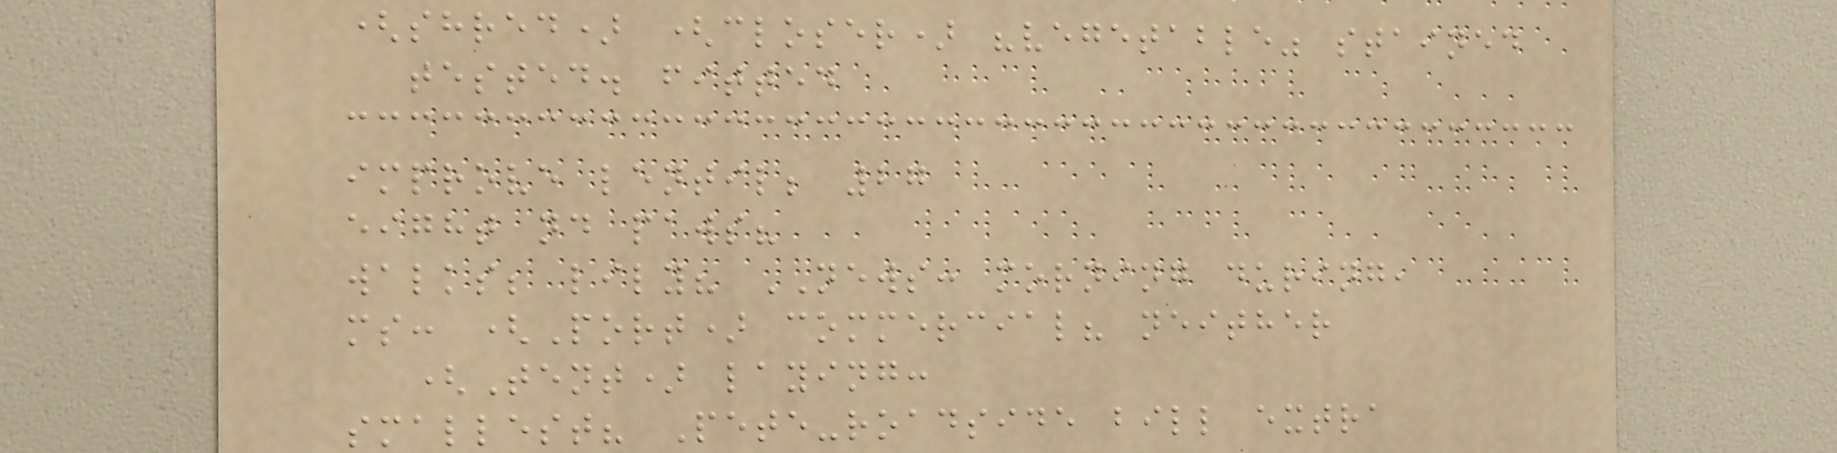(shred) (closer) "vegetable" stained
tested. fitted
improve lentil; 27
eight nd paws?
walks; lily? NEWS: morning during,
ms: (Port) commercial? neither
(Tent) laying:
smallest? Pete-roadside bill extra
